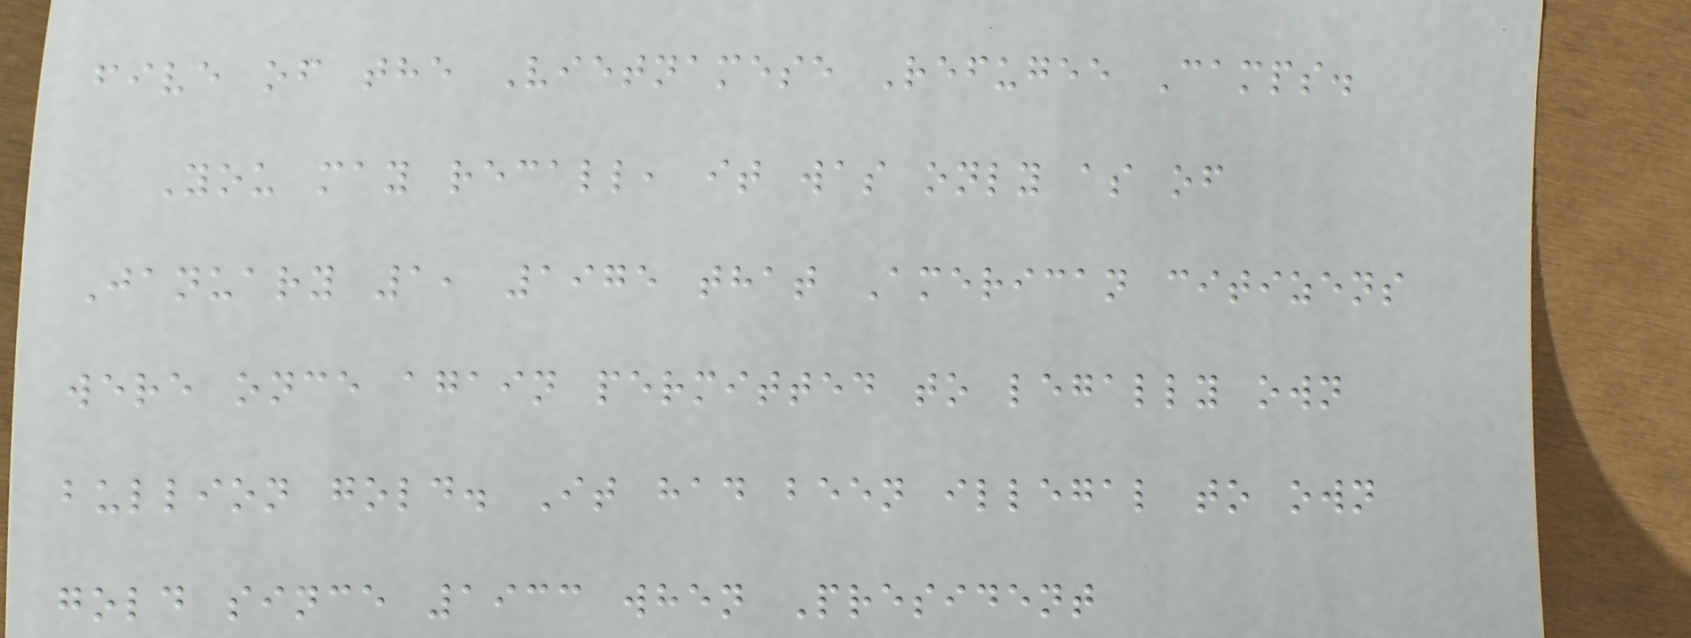five of the Vietnamese Refugee Camps.
You may recall, it was only as of
January 1, 1975 that American citizens
were once again permitted to legally own
bullion gold. It had been illegal to own
gold since 1933 when President
